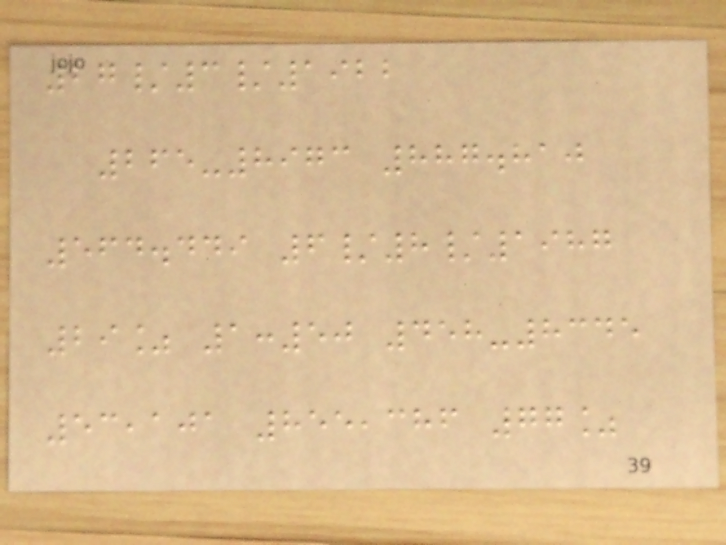27/3/1922
265-8973 887.810
564.449 6/8/1987
29% 1:50 458-8345
53,101 855,386 77%
